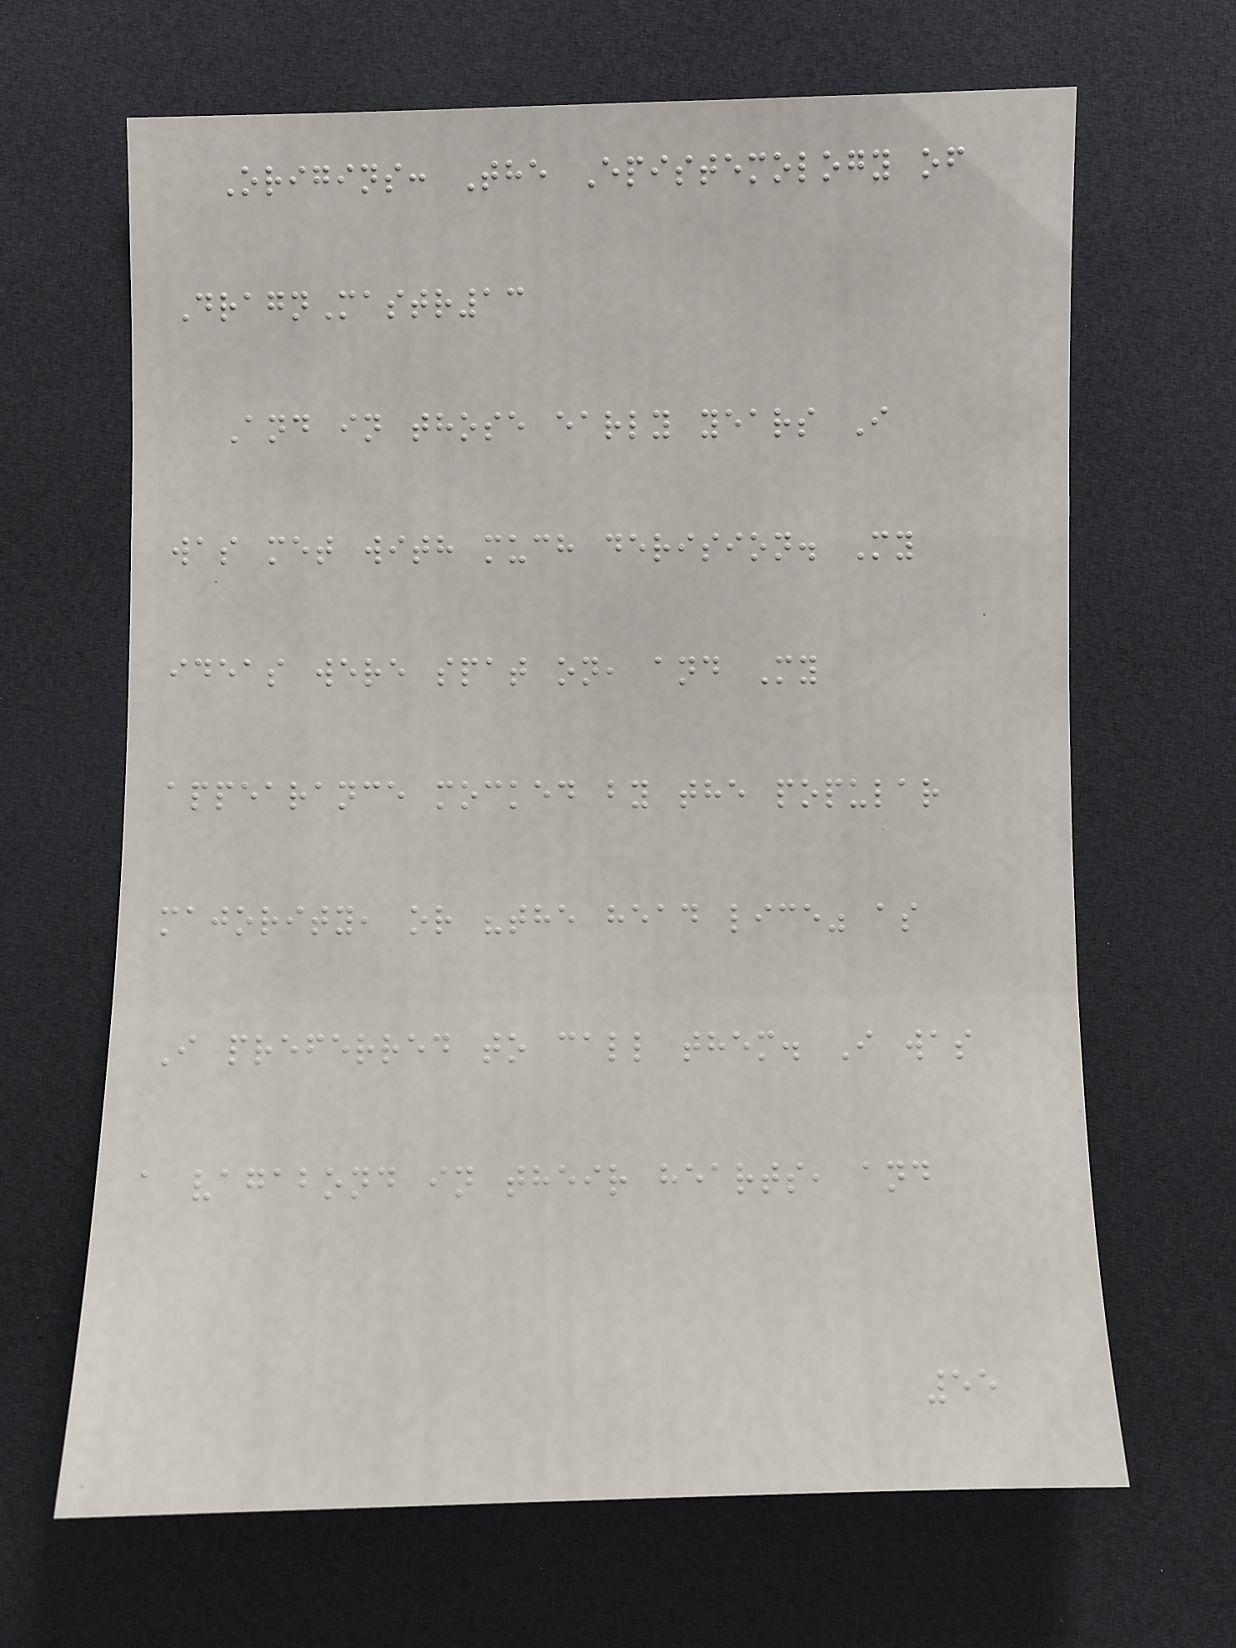Origins: The Epistemology of
DragnMastr13
And in those early years I
was met with much derision. My
ideas were spat on, and My
appearance mocked by the popular
majority, or "the head lice" as
I preferred to call them. I was
a vagabond in their hearts, and
55
